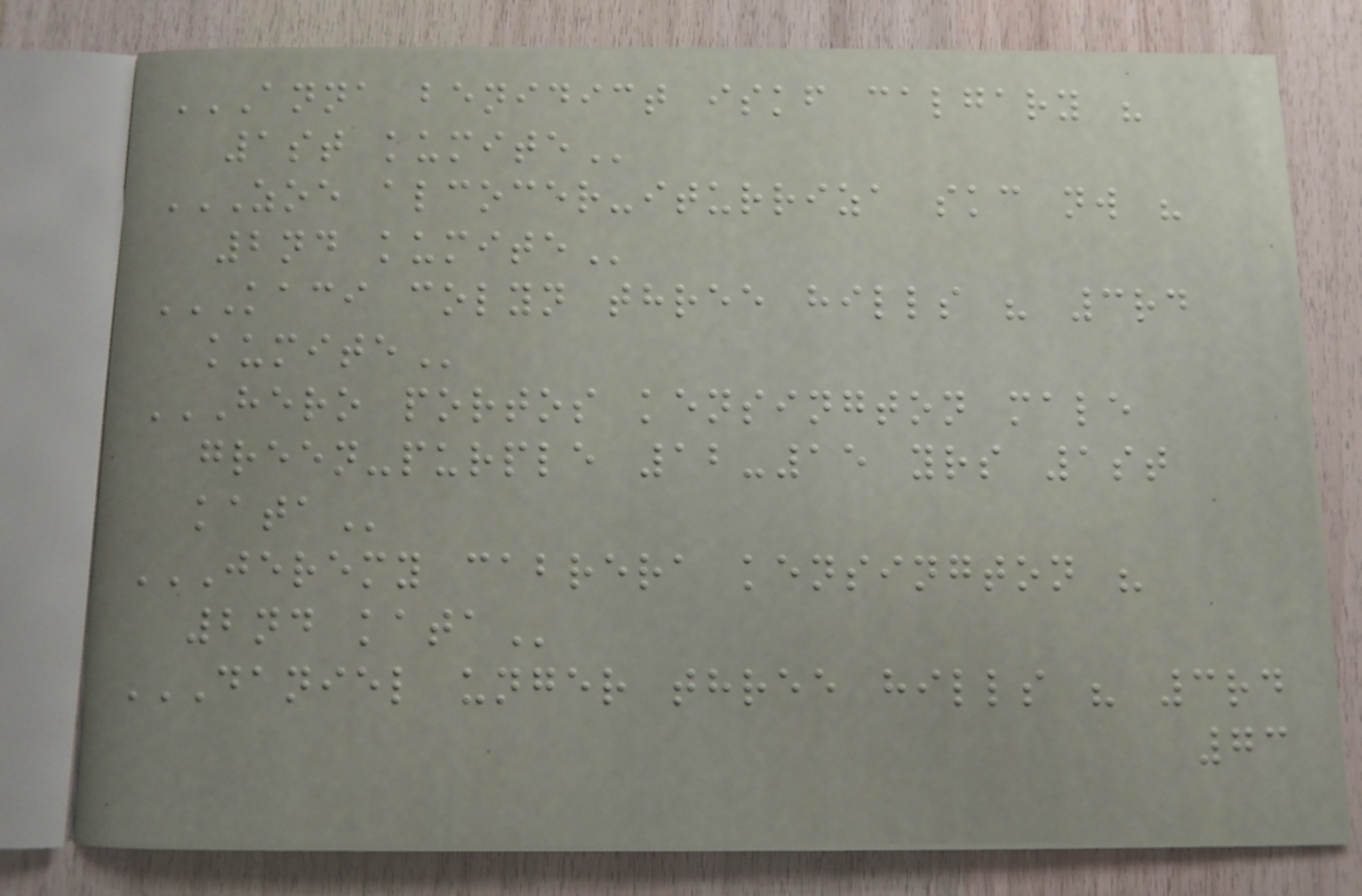ANNA BENIDICT ISKF CALGARY "
1ST KUMITE
ZOE ALCOCER-ITURRIZA SKC NW "
2ND KUMITE
KACI COLYN THREE HILLS " 3RD
KUMITE
HERO PORTOS KENSINGTON MALE
GREEN-PURPLE 12-15 YRS 1ST
KATA
JEREMY CABRERA KENSINGTON "
2ND KATA
DANIEL UNGER THREE HILLS " 3RD
73
